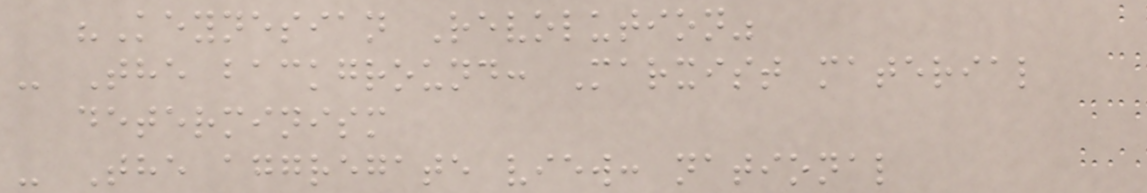"Keynesian Revolution"
- The background: Marxist material
determinism
- The aggregate view: national
